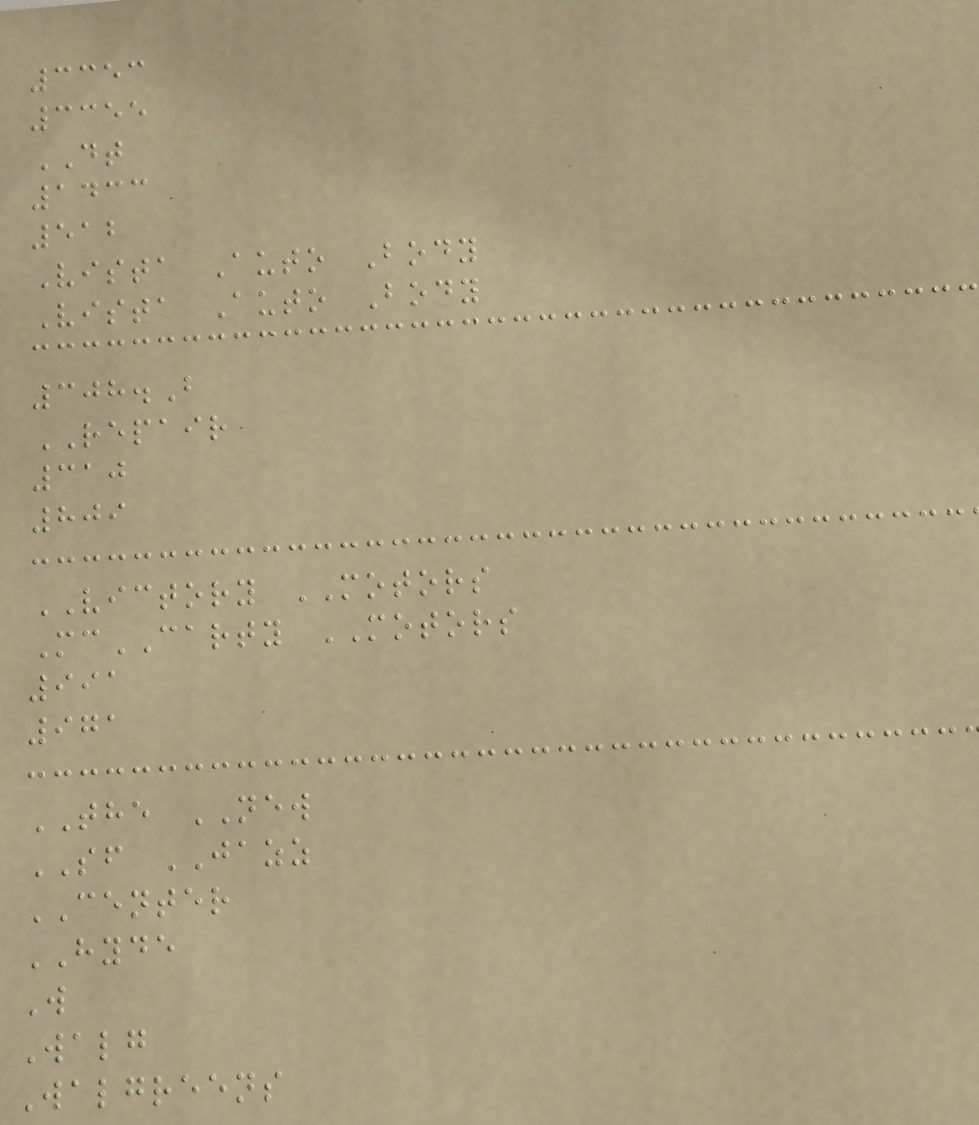3353
3355
DT
1433
512
Vista Auto Body
Vista Auto Body
308.B
REPAIR
310
809
VICTORY MOTORS
McCARTY MOTORS
991
971
THE NEW
SF JAZZ
CENTER
HYDE
W
Walg
Walgreens
